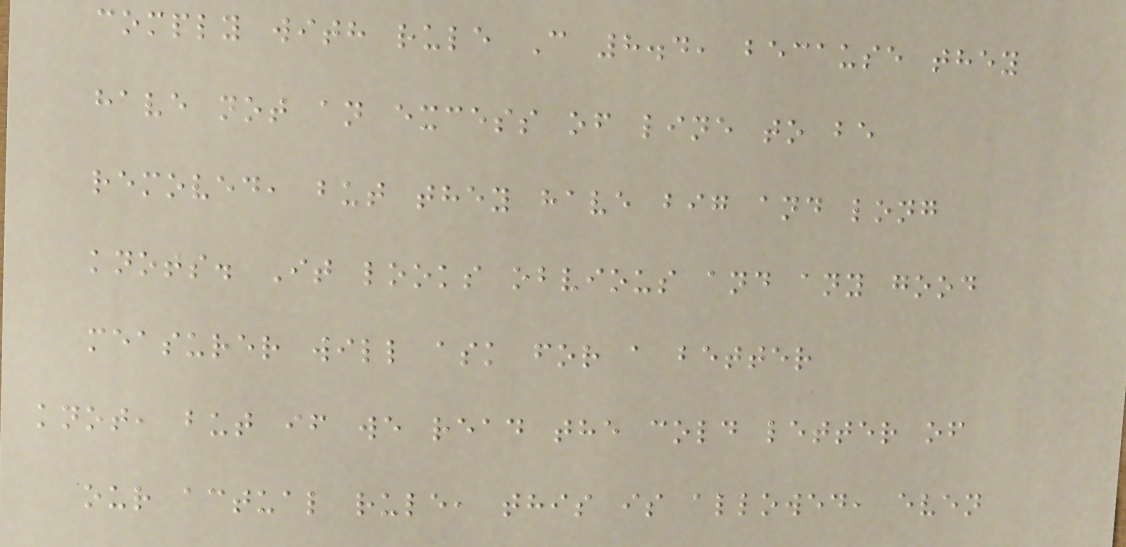comply with rule C 8.4, because they
have not an excess of line to be
removed, but they have big and long
knots. It looks obvious and any good
measurer will ask for a better
knot, but if we read the cold letter of
our actual rule, this is allowed, even
